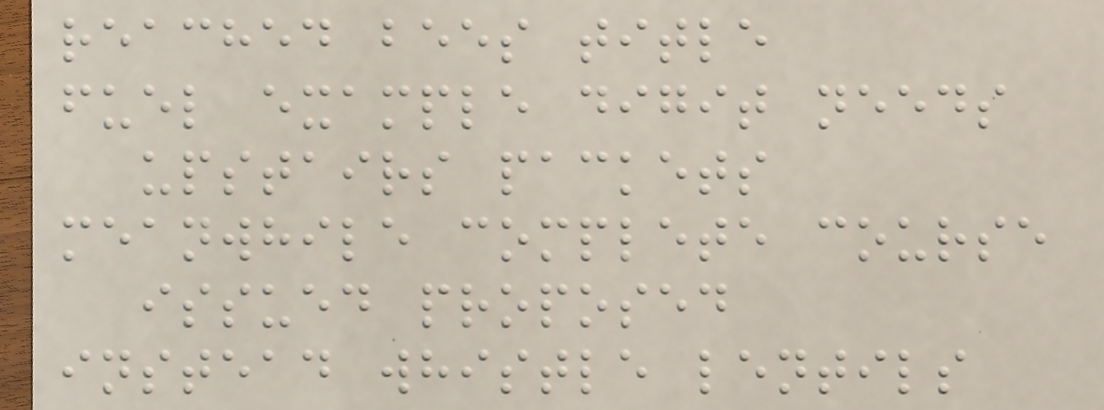reached bees title
fuel example digit needs
upstairs packets
meanwhile complete course
issued proposed
instead whistle lentils
